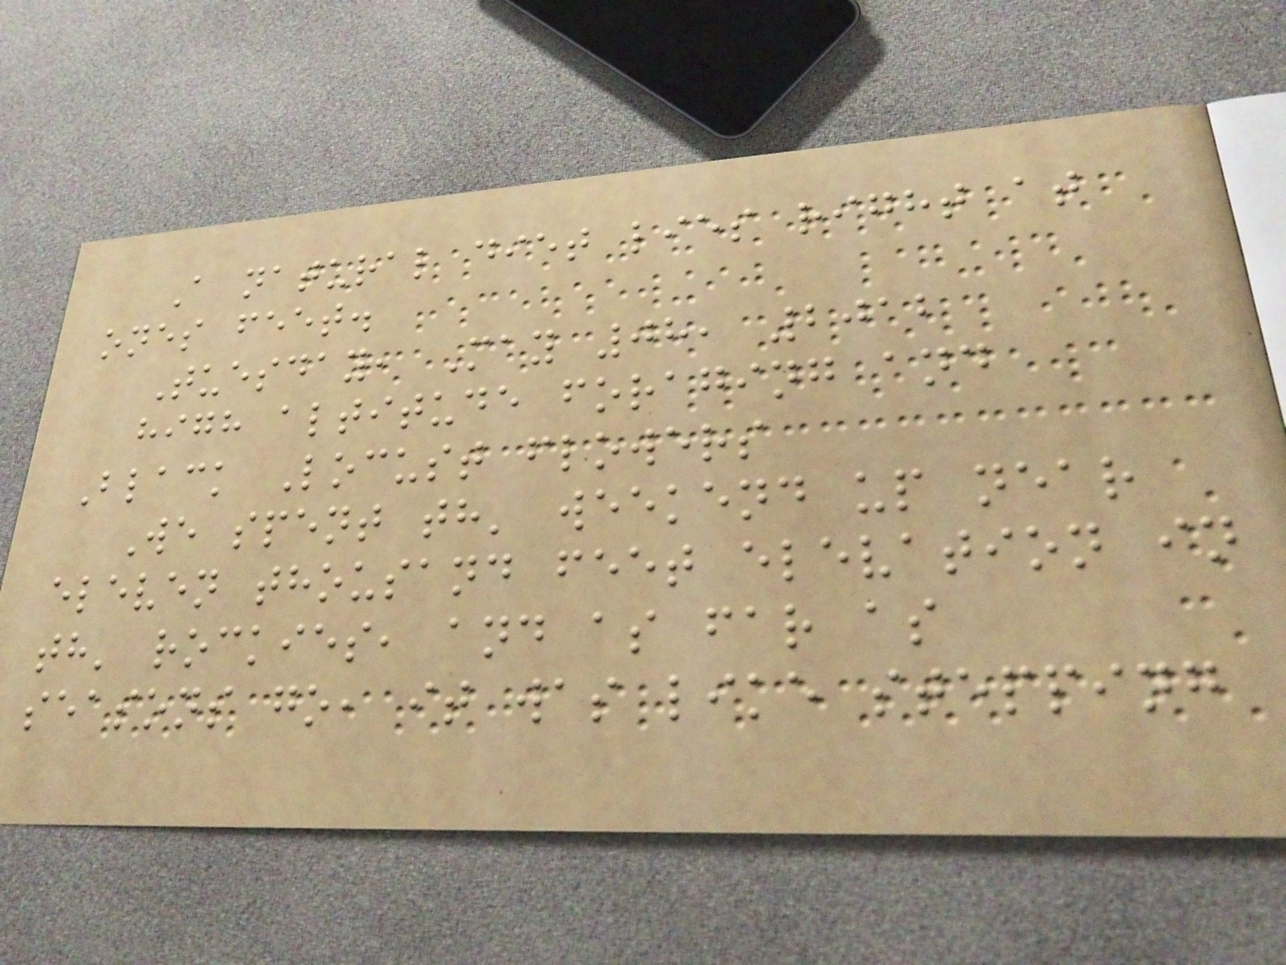A natural diet lies right at
ones feet.
Tuesday, May 08, 2012
high altitude foraging and
Black Locust flowers
We spent th' weekend up near
eleven thousand feet elevation in
th' rockies, and as far as
seasons go, it was like stepping
